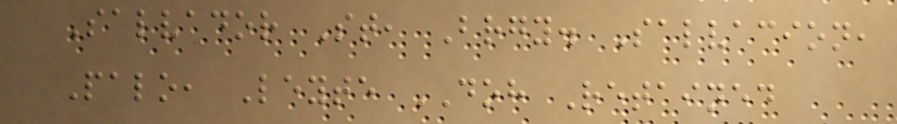Salvador St, Brgy. Salvacion,
Palo, Leyte DOH Retained
